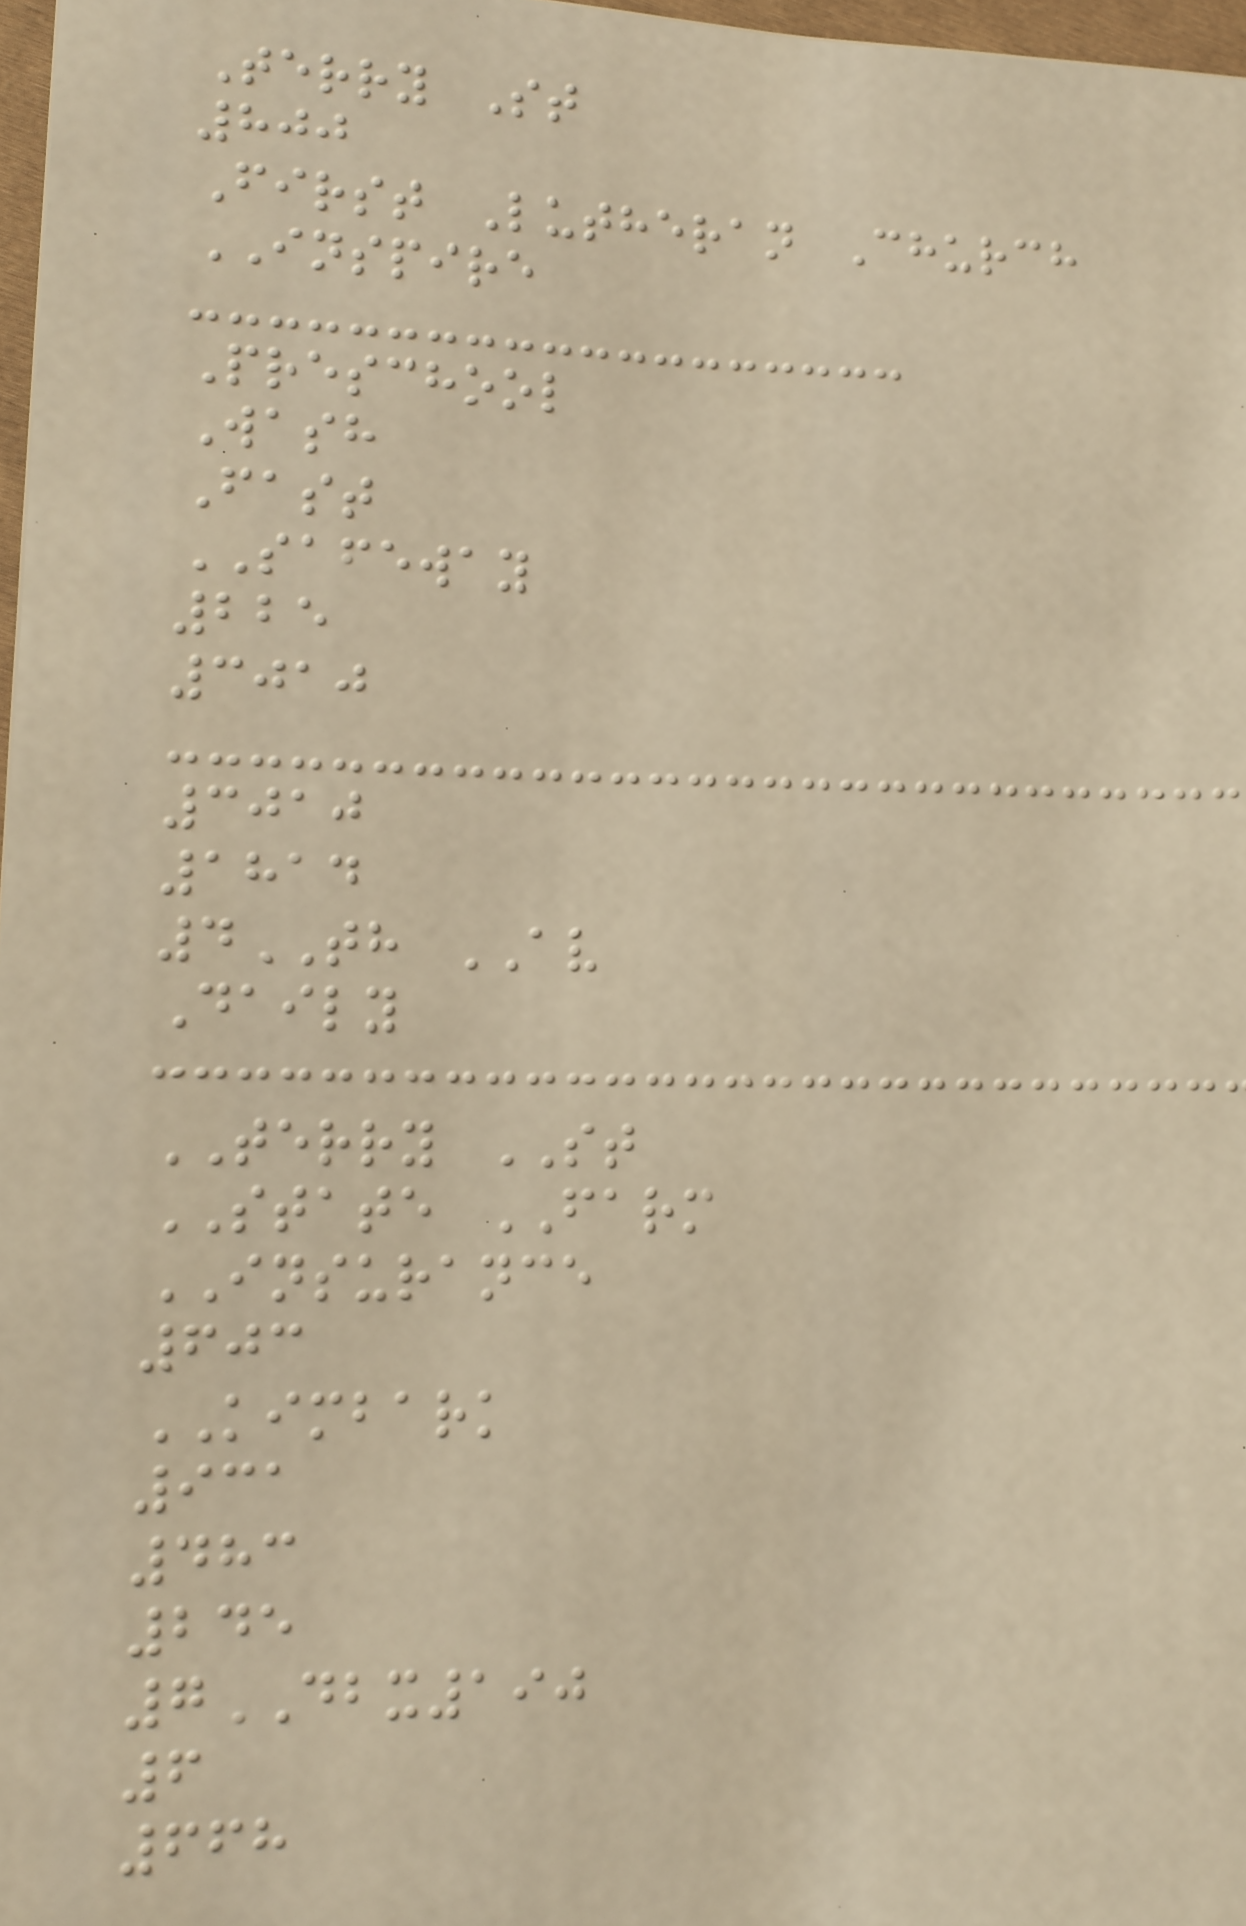Terry St
800
First Lutheran Church
INSPIRE
Preschool
Wash
Fast
SAFEWAY
225
3010
3010
1814
4TH AV
Daily
TERRY ST
STATE FARM
INSURANCE
603
KIMBARK
931
483
245
7DBX190
6
668
